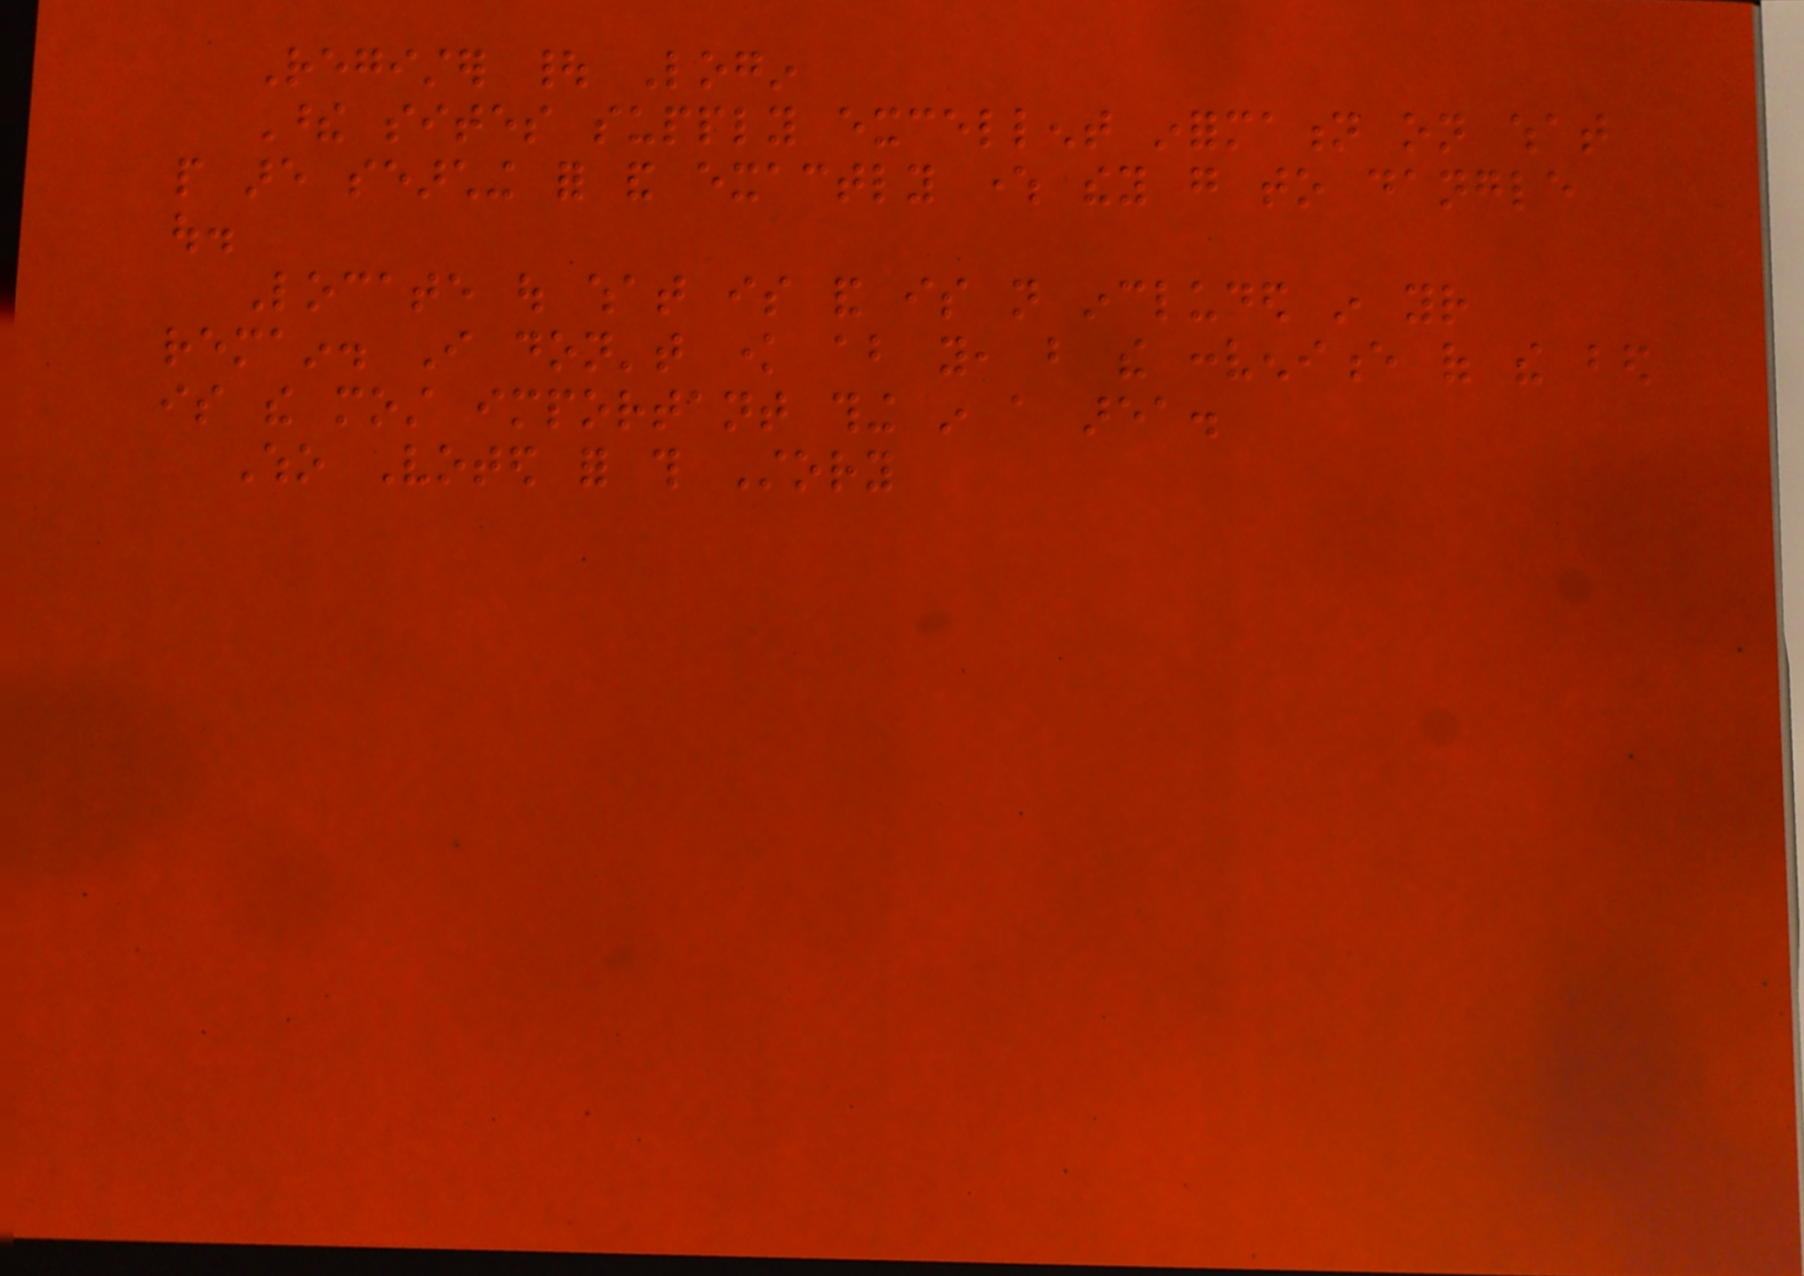Register | Login
These sites supply excellent information on what
people are searching for and exactly where they go to dangle
out.
Locate out what is and is not included in your
remain. I don't know about you, but the convenience of the bed
is the most important thing in a area.
Who Voted for this Story
